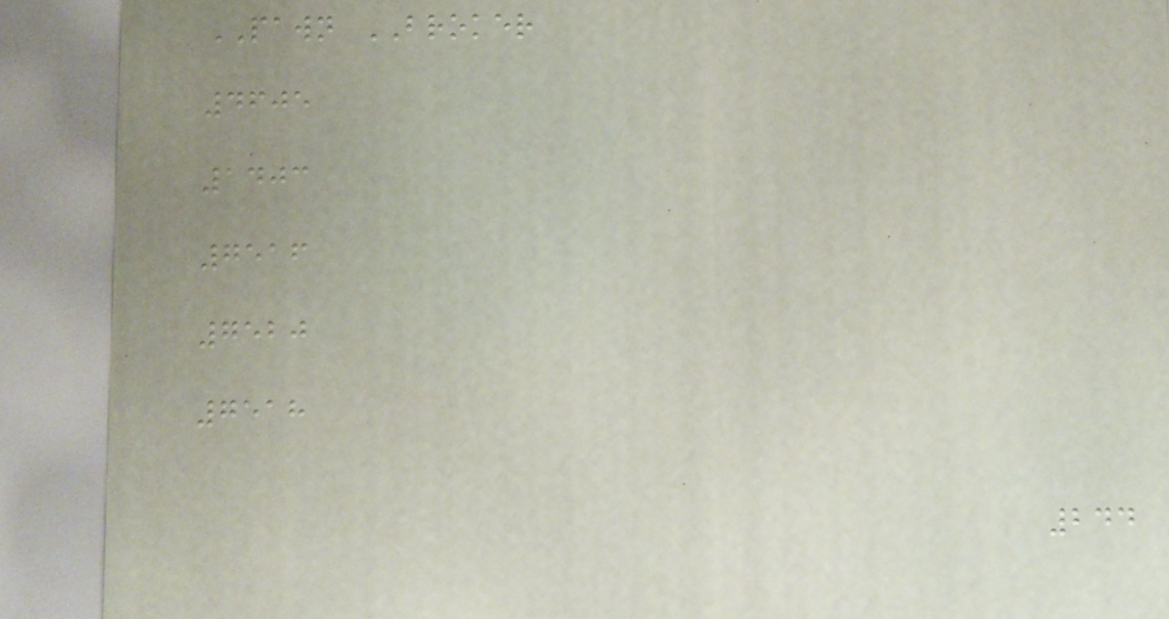PAWN BROKER
4605
1403
7516
7520
7518
244
